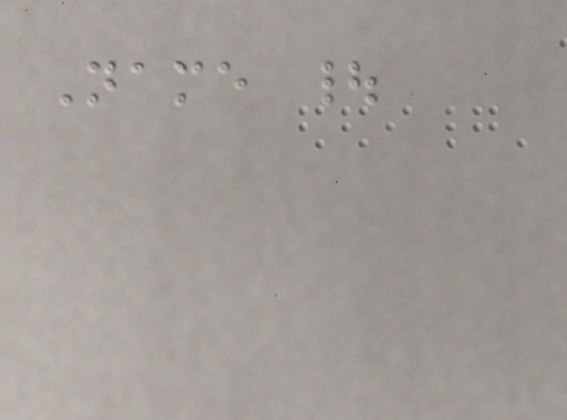Name |
